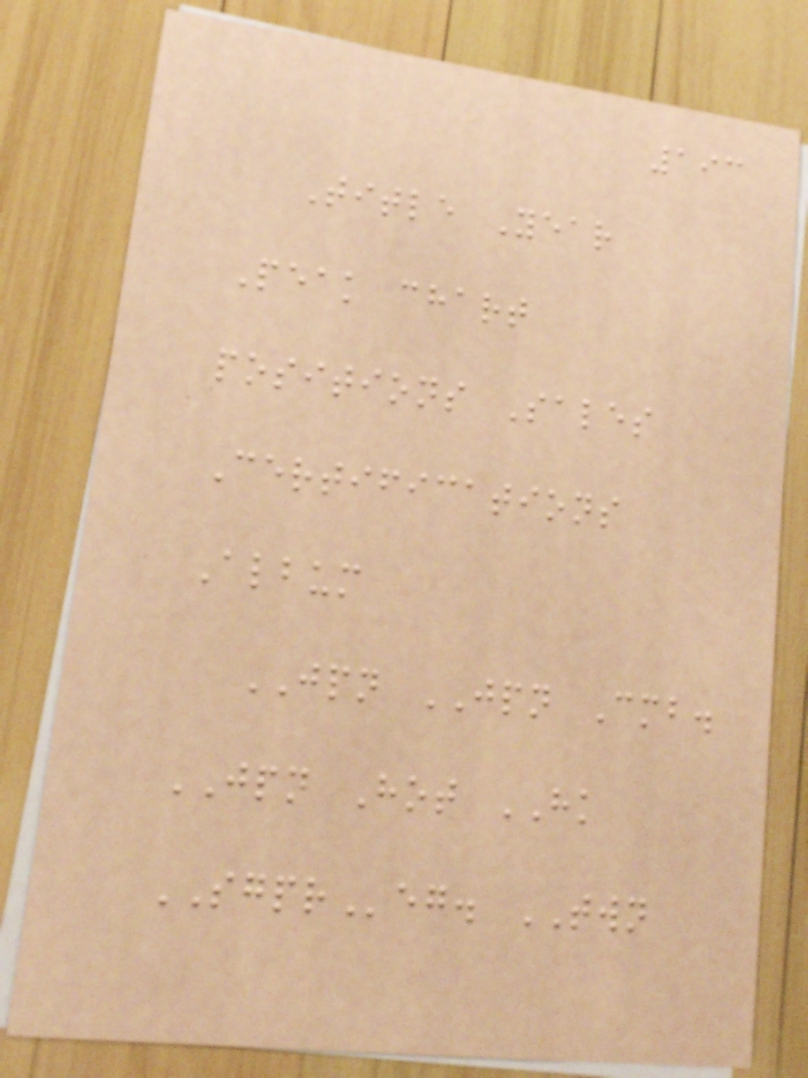193
Title Year
Peak chart
positions Sales
Certifications
Album
JPN JPN Cmb.
JPN Hot HK
SGPReg. TWN
